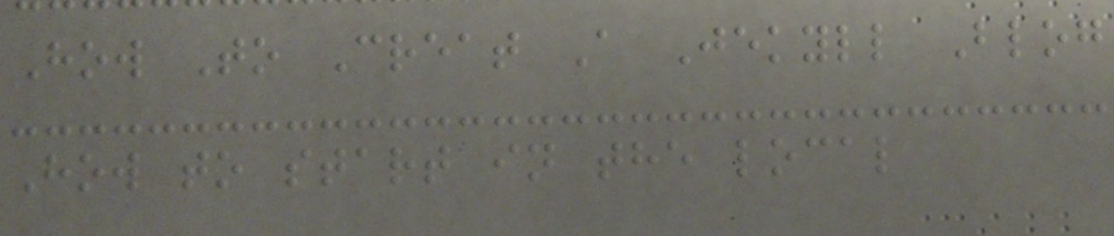How To Creat A Jekyll Blog
How to start in the local
